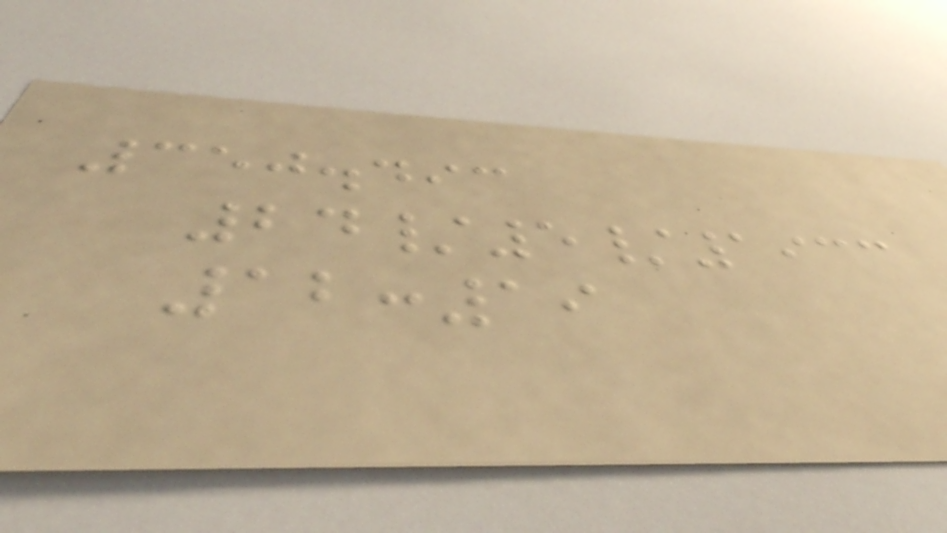350.493
24/5/1933
12:19
